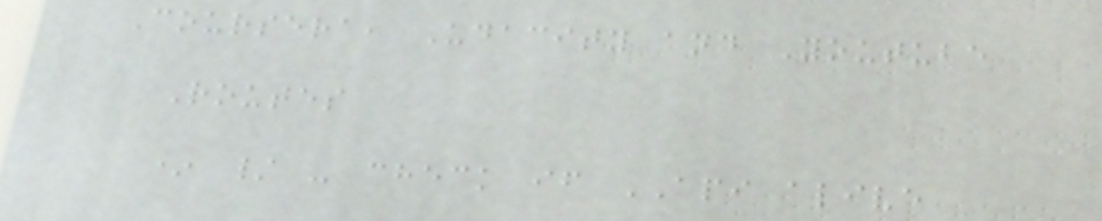Coursera, Udacity and Youtube
Routes
* / - check if API alive
